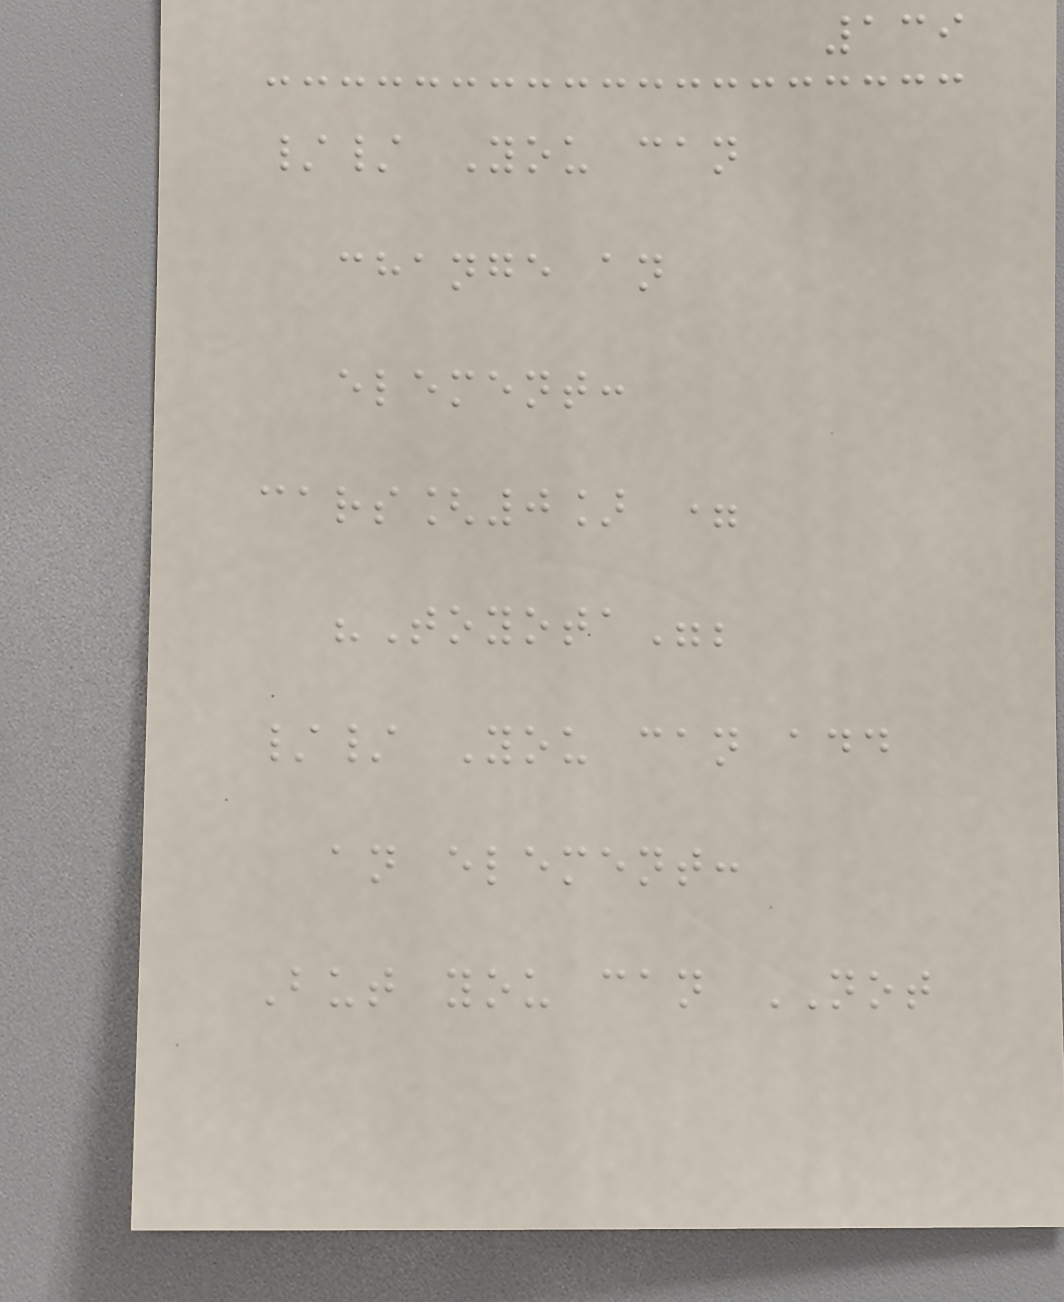139
// You can
change an
element:
cars[0] =
"Toyota";
// You can add
an element:
But you can NOT
